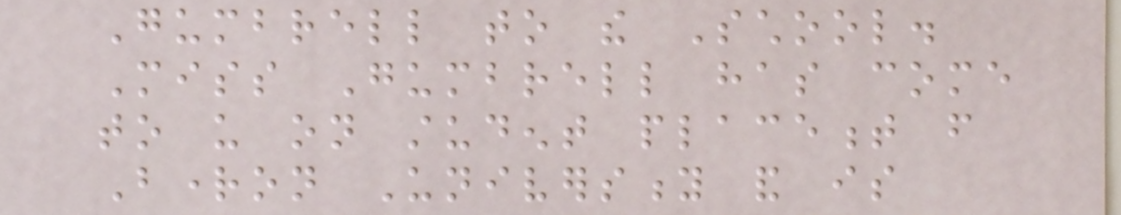Gumbrell to the School.
Miss Gumbrell has come
to us on student placement from
Brighton University and is
